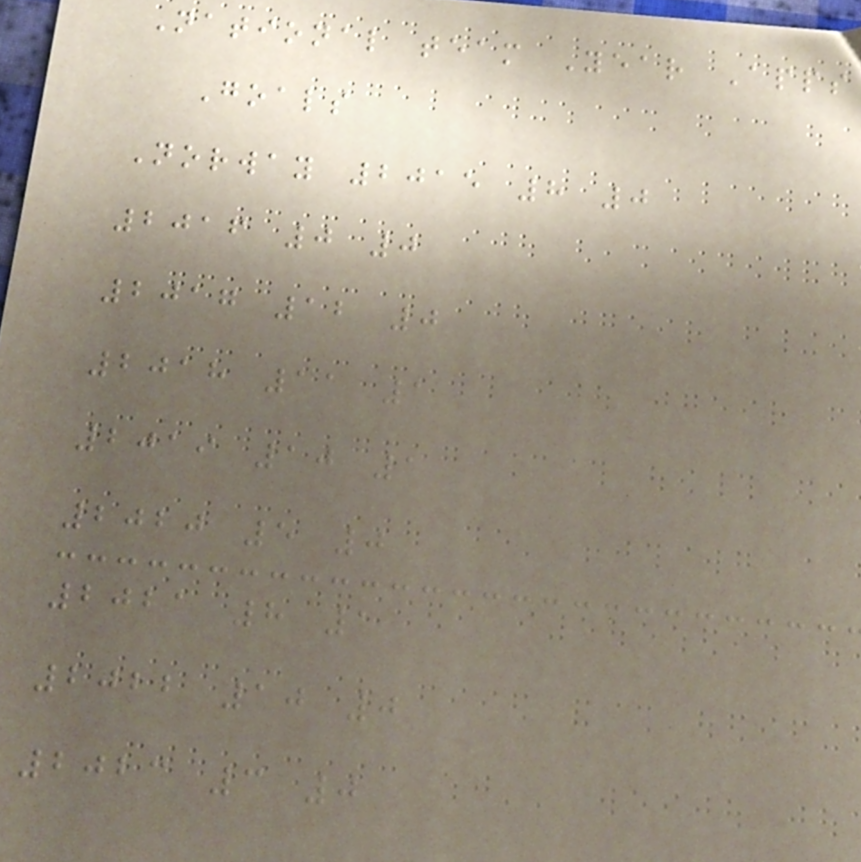National team Year Apps
Goals
Norway 2015 8 0
2016 0 0
2017 12 0
2018 11 1
2019 10 1
2020 5 0
2021 8 1
2022 10 0
2023 3 0
